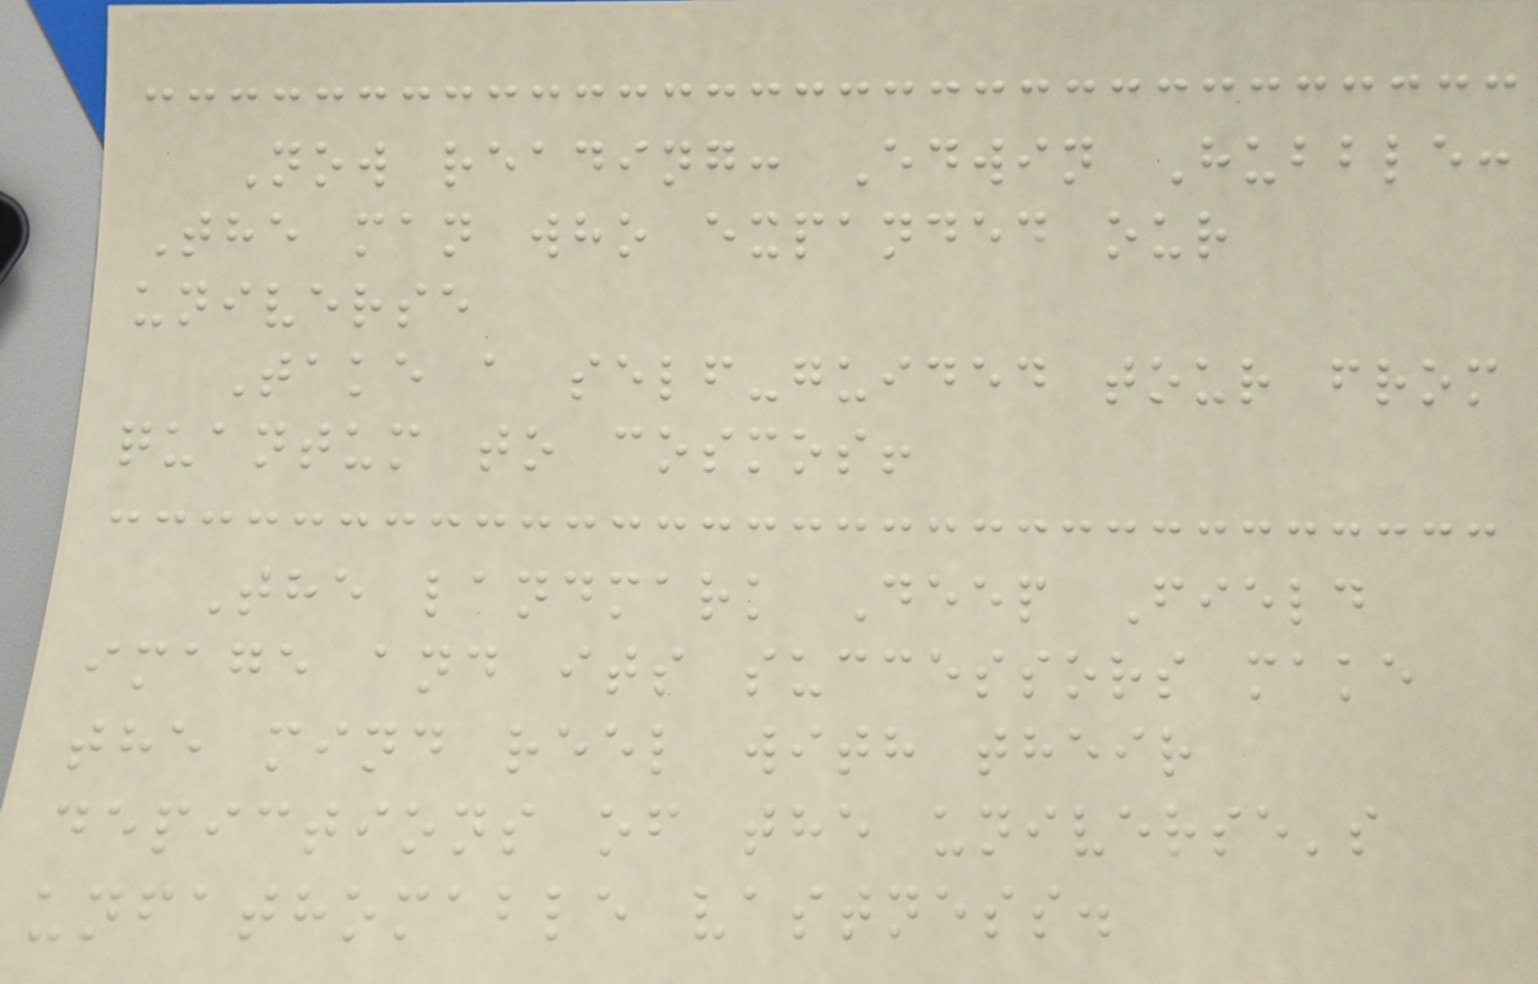Now reading: Edwin Hubble:
The man who expanded our
universe
Take a self-guided tour from
quantum to cosmos!
The landmark Deep Field
image and its successors make
the mind reel with their
depictions of the universe's
unfathomable vastness.
